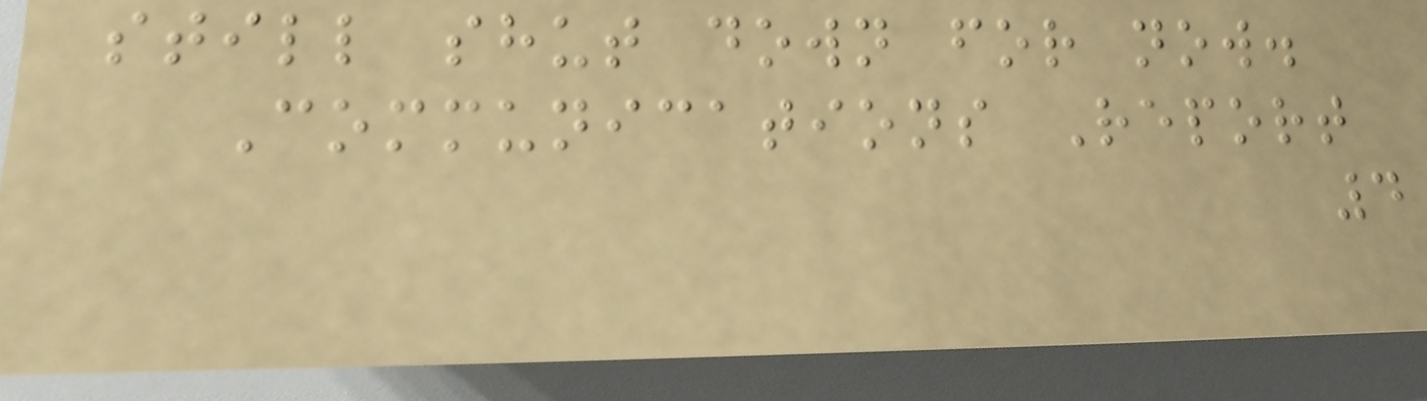still shut down for now.
Communications Report
4
